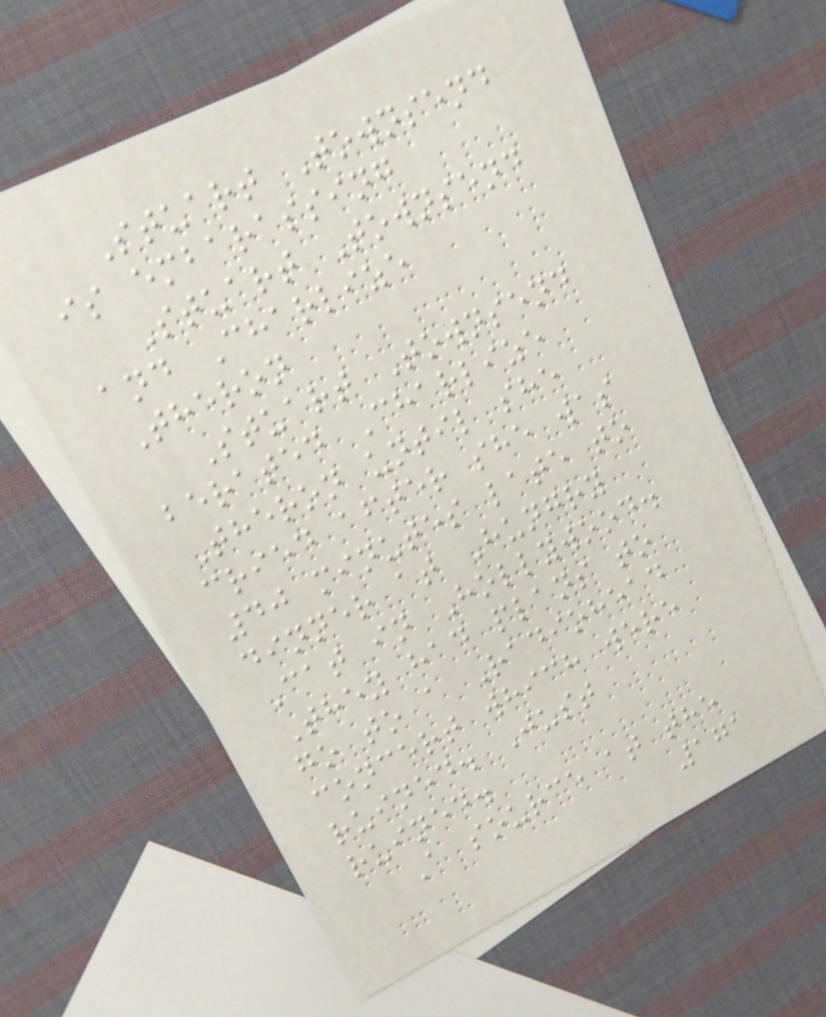Stuart Townsend
is embarassing
Stuart Townsend
and Charlize
Theron
Stuart Townsend
berated Charlize
Theron until she
cried after she was
40 minutes late to
dinner at Hungry
Cat in Hollywood.
They had plans to
go to a Radiohead
concert which were
ruined. Just
ruined.
A source at the
171
